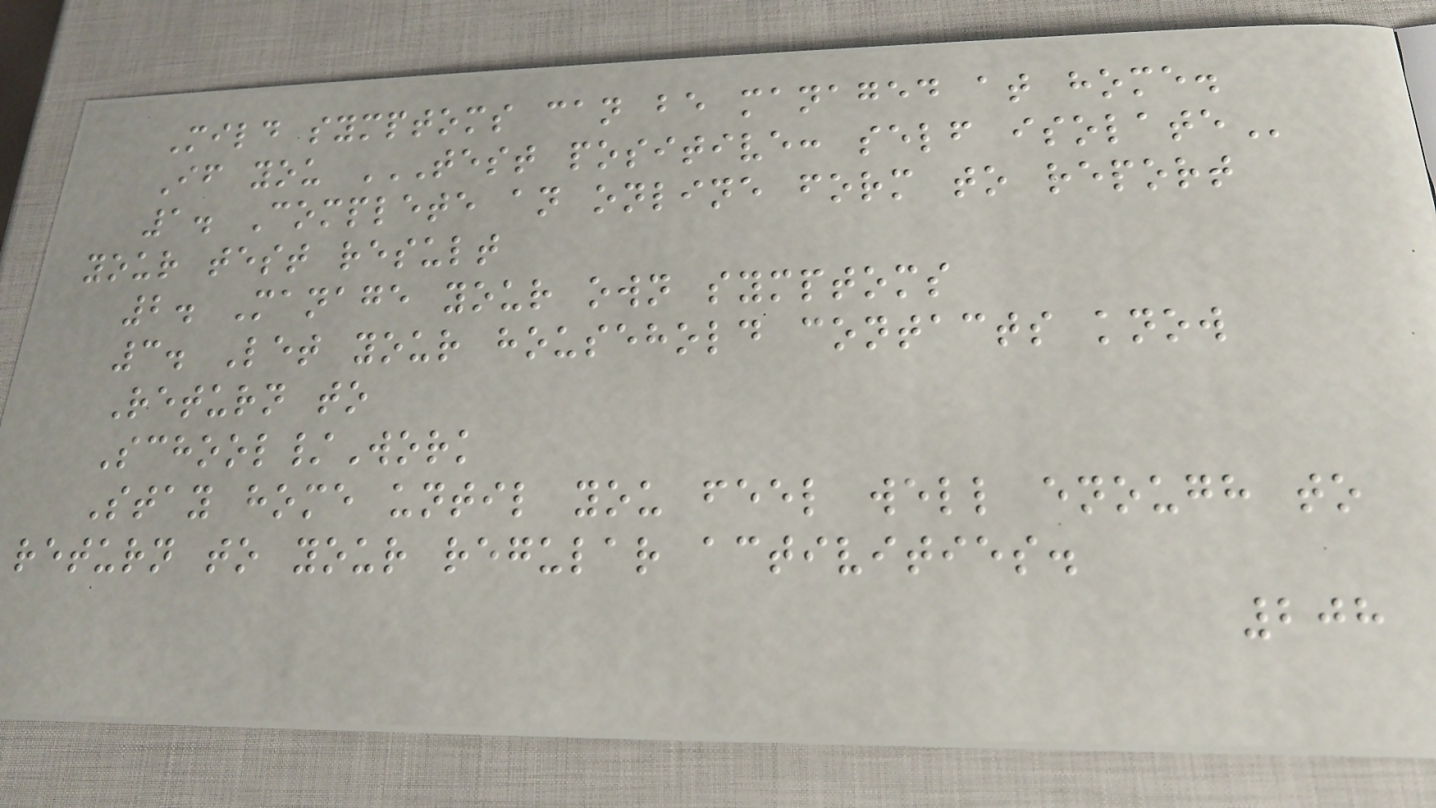Mild symptoms can be managed at home.
If you TEST POSITIVE: SELF ISOLATE
1. Complete an online form to report
your test result
2. Manage your own symptoms
3. Let your household contacts know
Return to
School/Work
Stay home until you feel well enough to
return to your regular activities.
208
